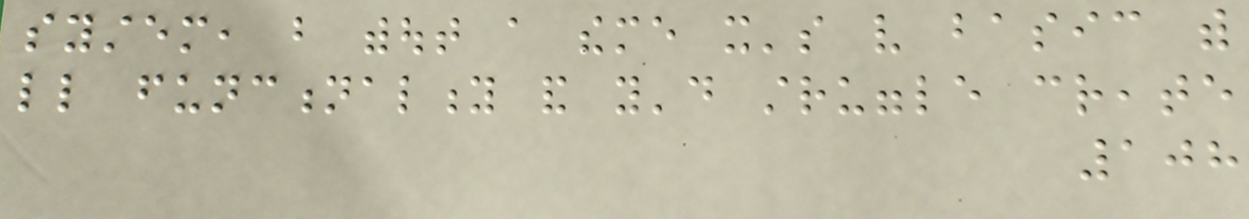system, but without a theme it's very basic with
little functionality and you'd struggle create
108
